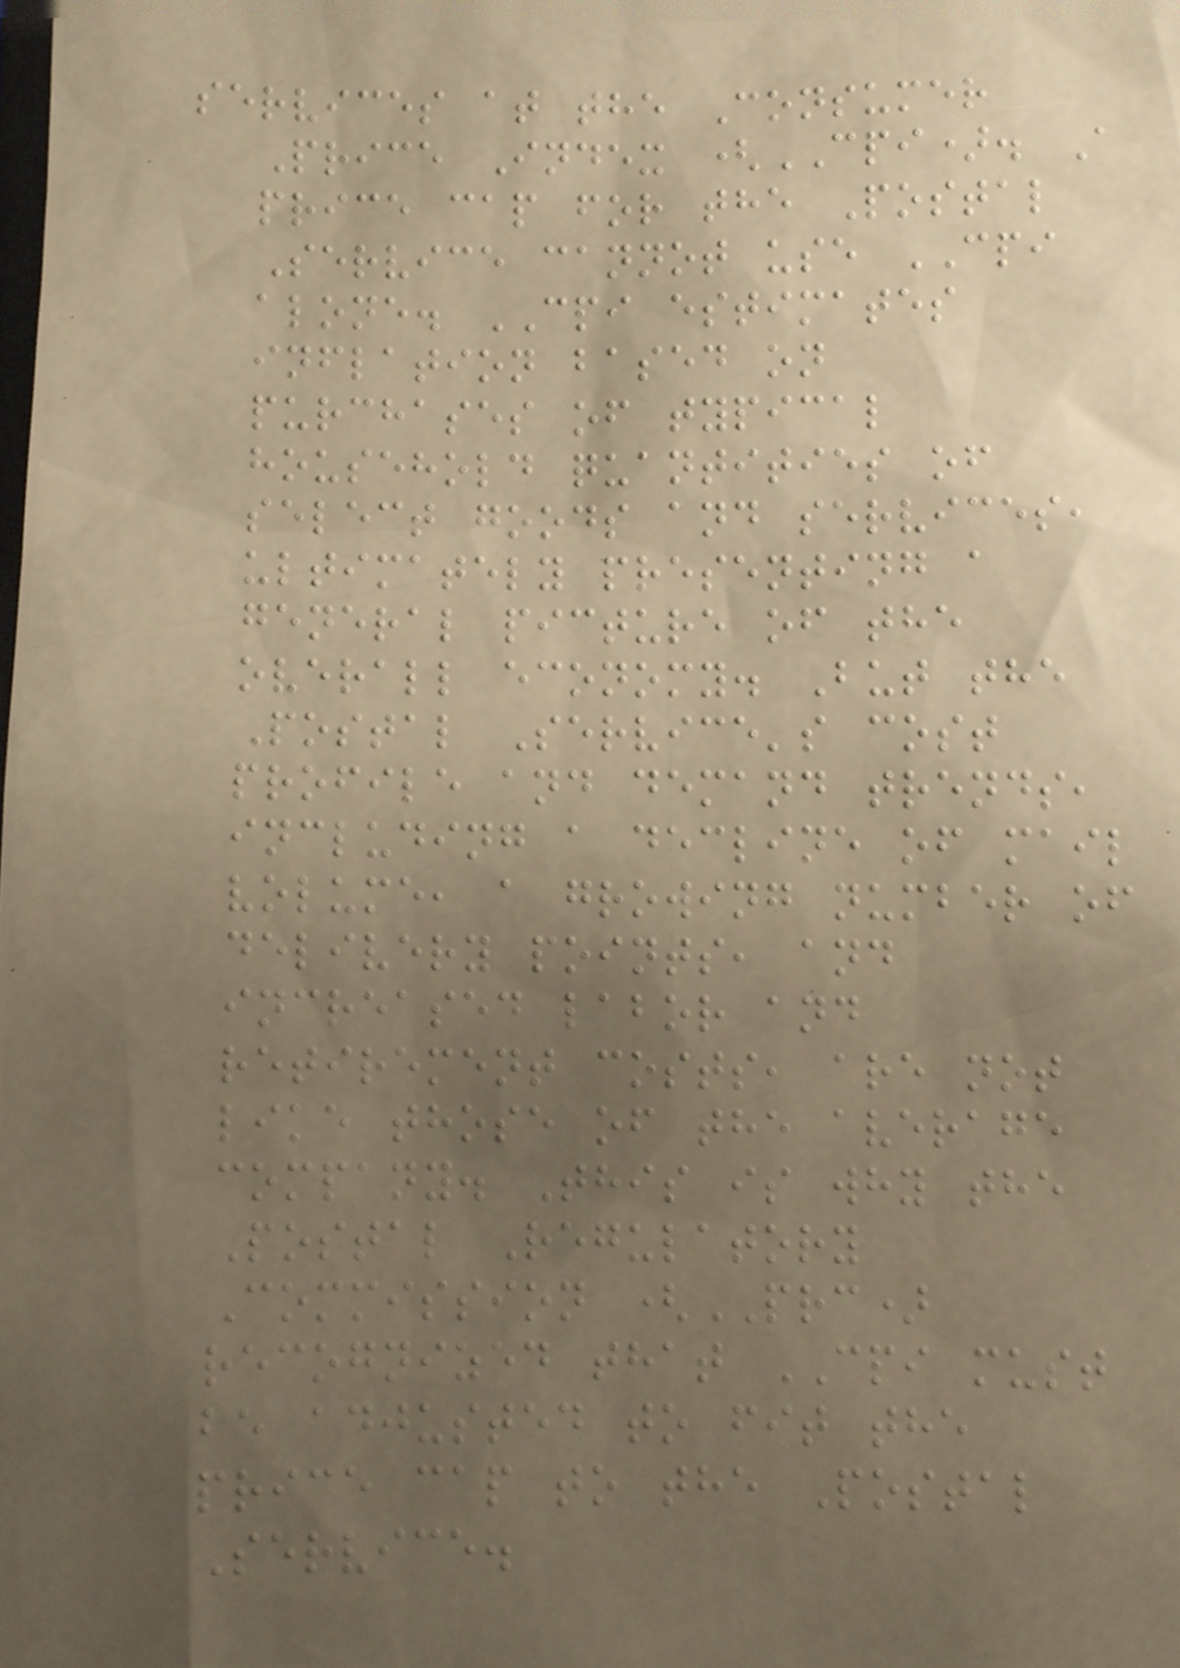services at the Consumer
Price Index (CPI). A
price cap for the Postal
Service cannot use CPI
alone. CPI estimates
inflation based on
purchases of typical
household quantities of
select goods and services,
ultimately presenting a
general picture of the
overall economy. But the
Postal Service's cost
profile and demand trends,
including a decline of mail
volume, a growing number of
delivery points, and
increased labor and
retirement costs, are not
like those of the average
company. This is why the
Postal Regulatory
Commission (PRC)
recognized that CPI must
be adjusted to fit the
price cap to the Postal
Service.
